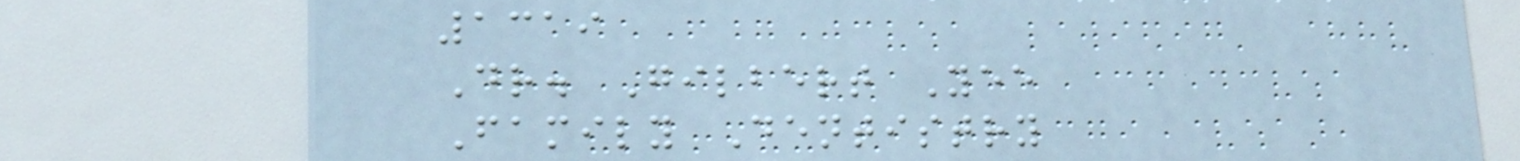1319
Dr. Gilbert Yee
Family Dentistry
